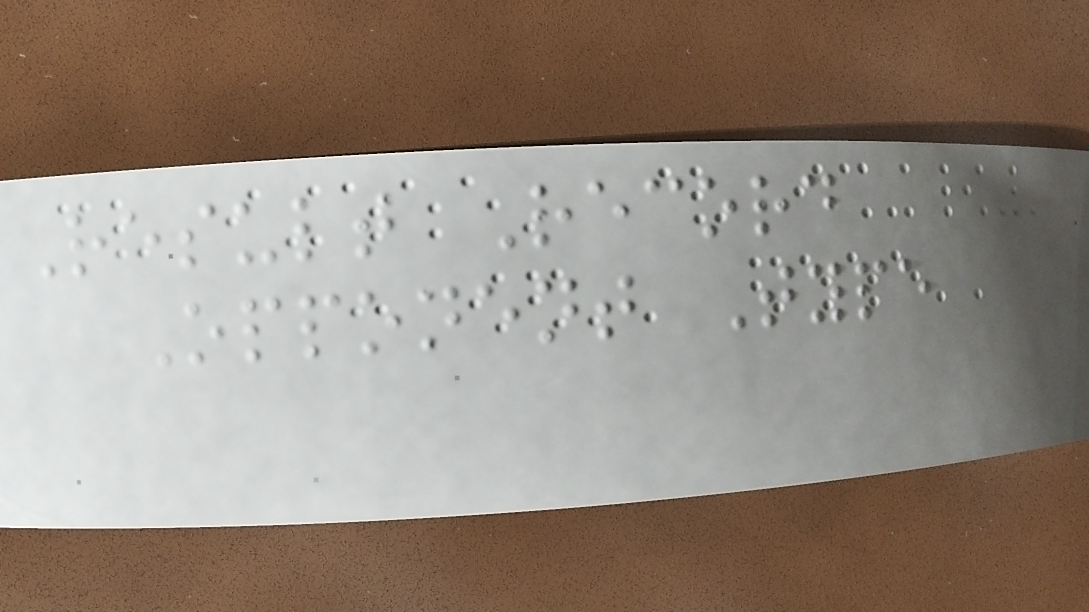Result Record
Opponent Type
